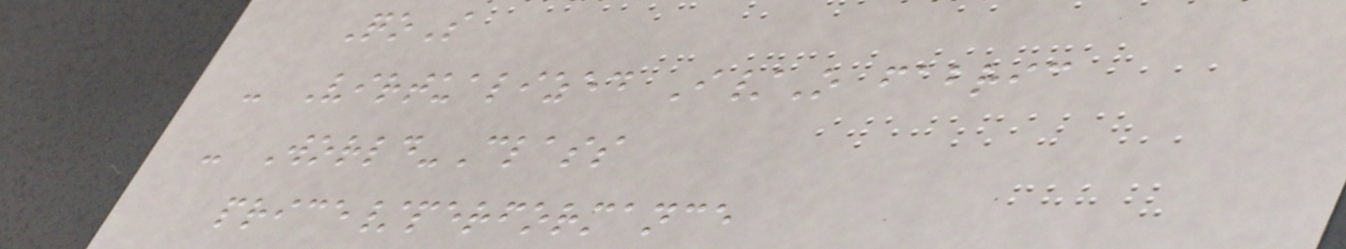QoS
- Virtualized I/O fabric
- World-Class
price/performance
